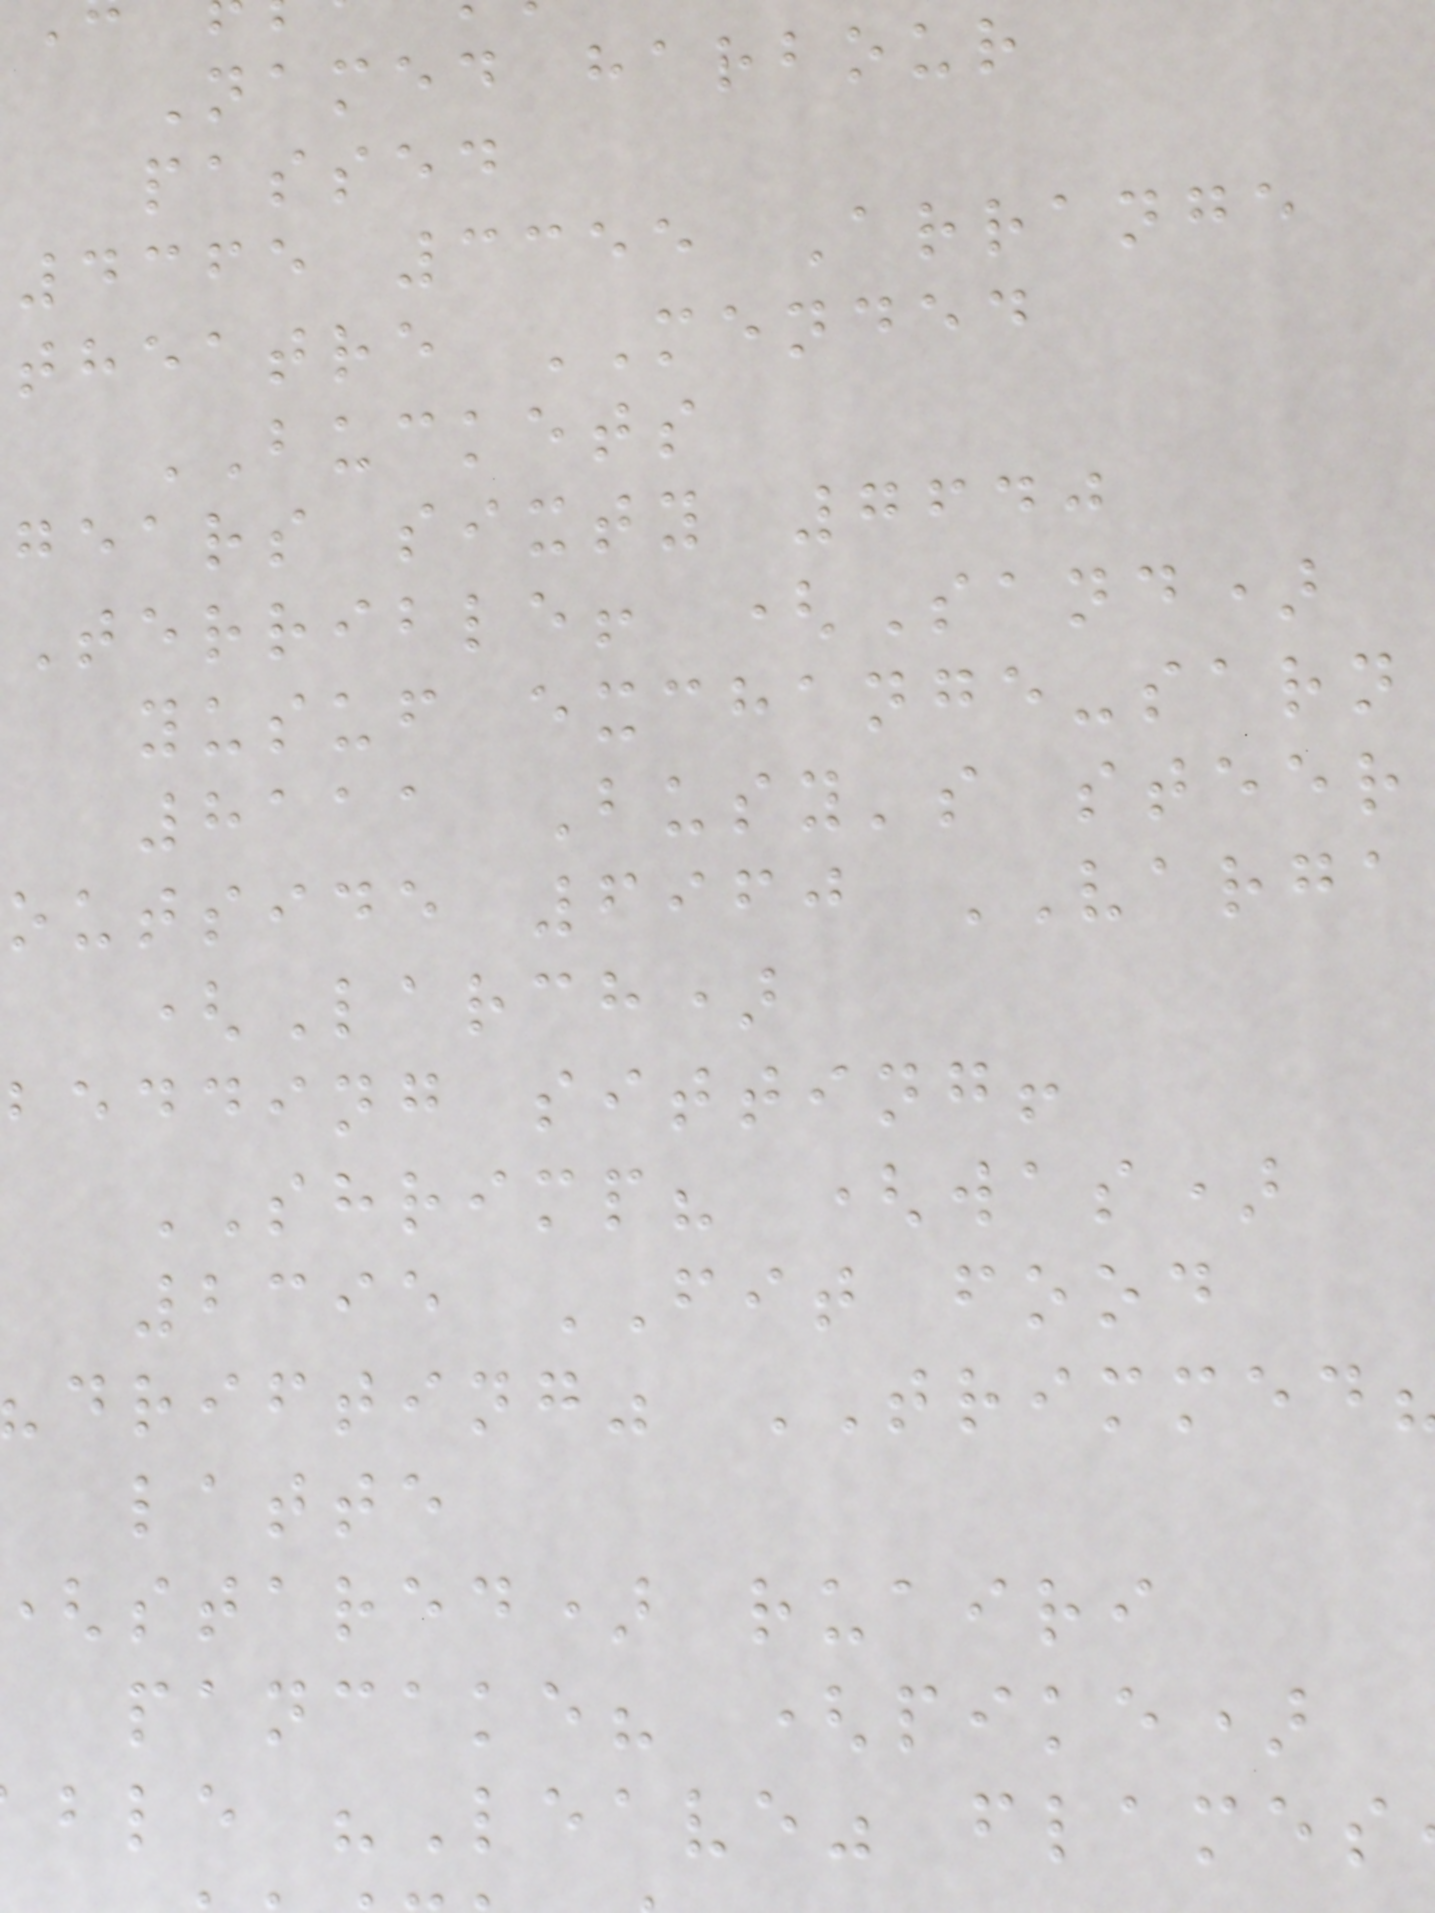Named harbour
passed
4365 3355 Arrange
theatre MENDED
BUCKETS
gears sixty 7640
Terrible! (Sand)
yusuf exchange-sarn
8111 Busy's steer
outside 6960 VARGA
(Larch)
bedding sitting!
SHRIMP? (was)
2395 FIT food
drifting" TRIMMED
latte
stared) ruairi
pancake? (pike)
ble "Leave" flames
